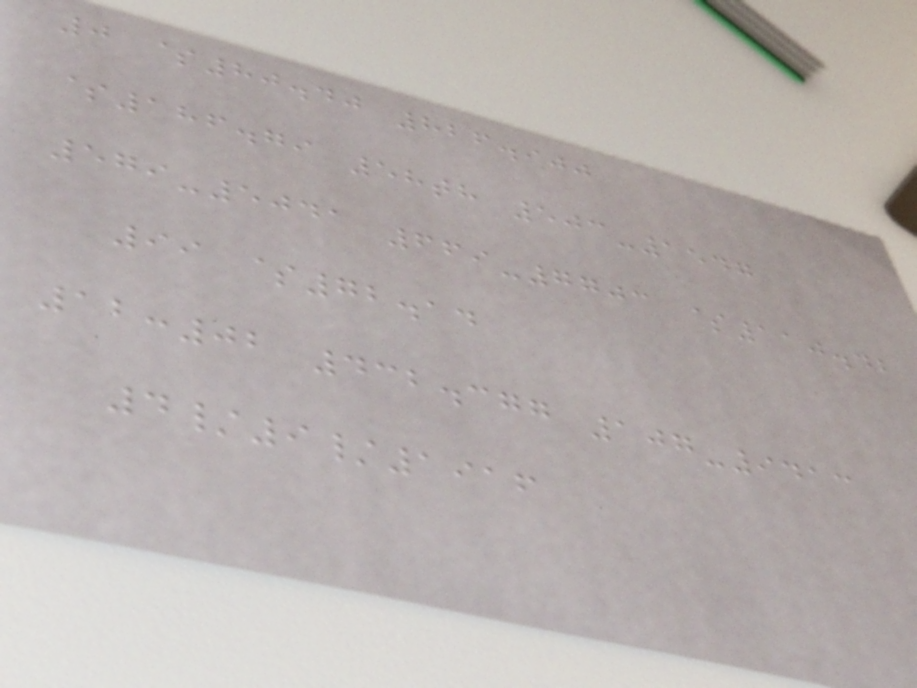0 $80.40 826.900
$186.79 58th 503-1547
579-5041 669-7703 $110.42
99 $72.14
12:02 432.377 107-9413
4/9/1916
